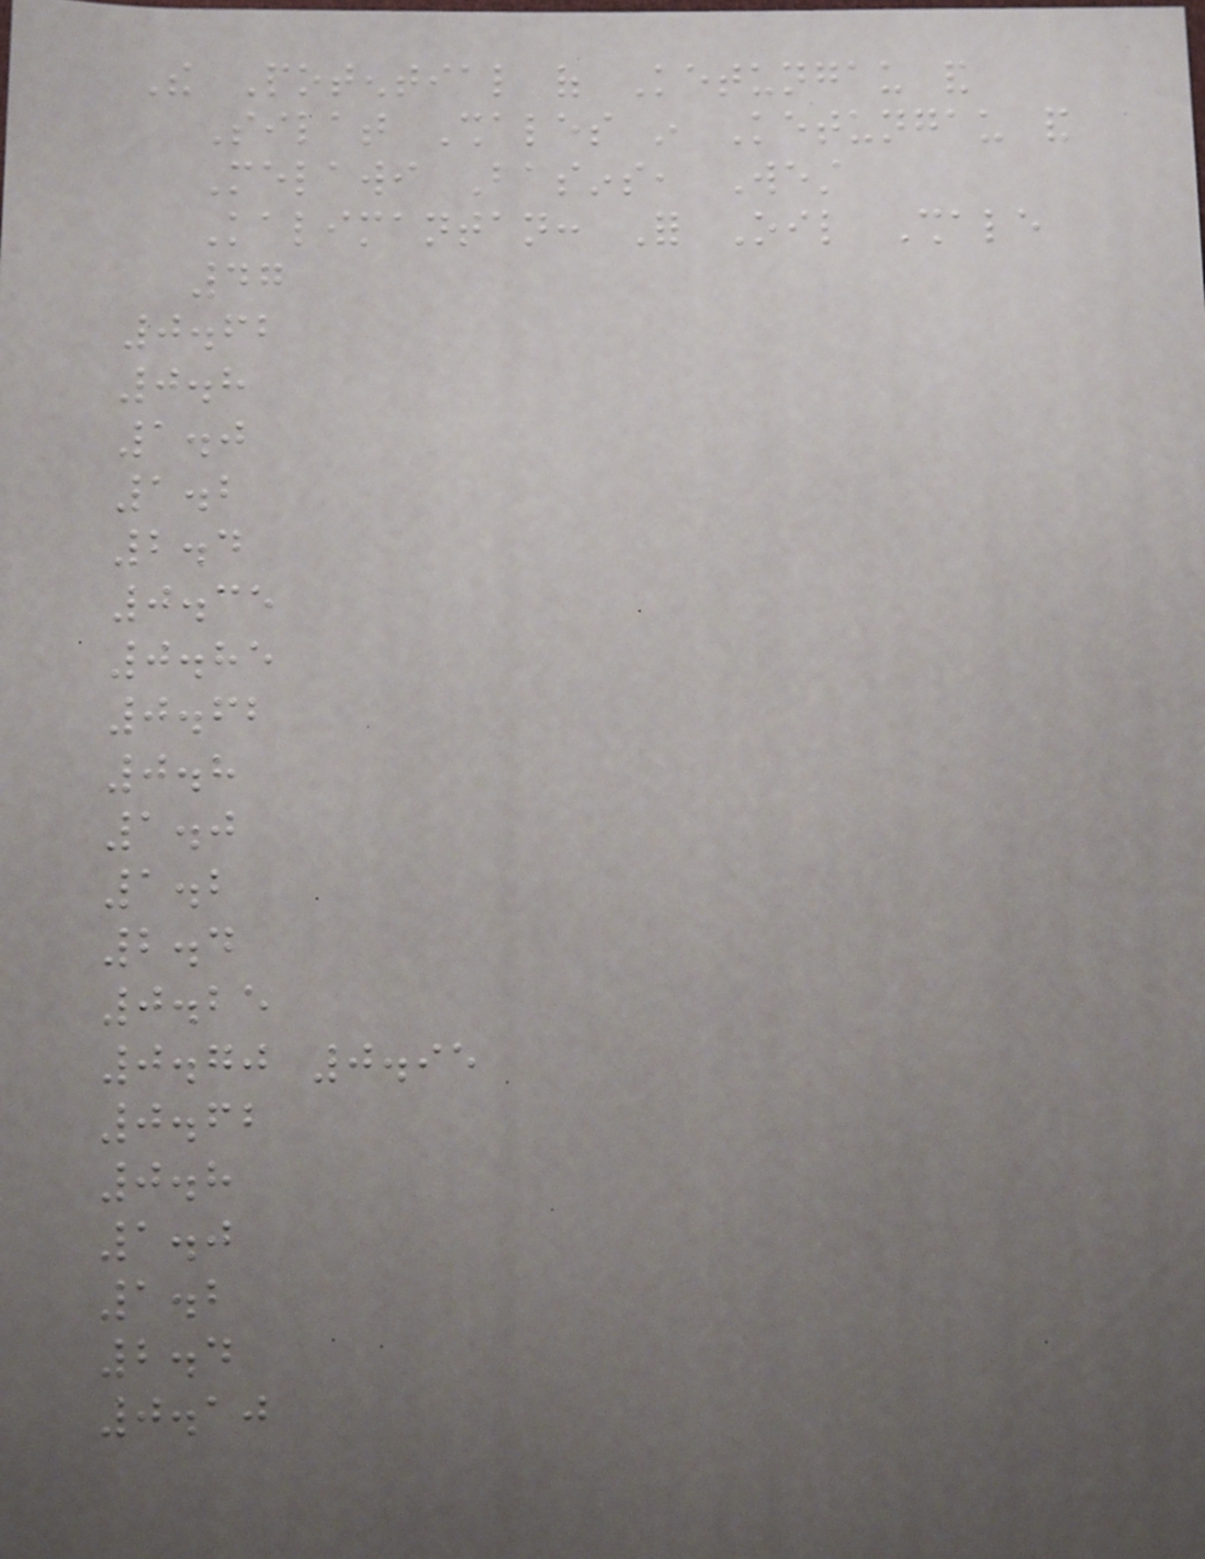The Potential of Ketungau and
Silat Shales in Ketungau and
Melawi Basins, West
Kalimantan: For Oil Shale
47
0.62
0.8
1.0
1.2
2.4
0.35
0.85
0.62
0.8
1.0
1.2
2.4
0.25
0.70 0.95
0.62
0.8
1.0
1.2
2.4
0.10
